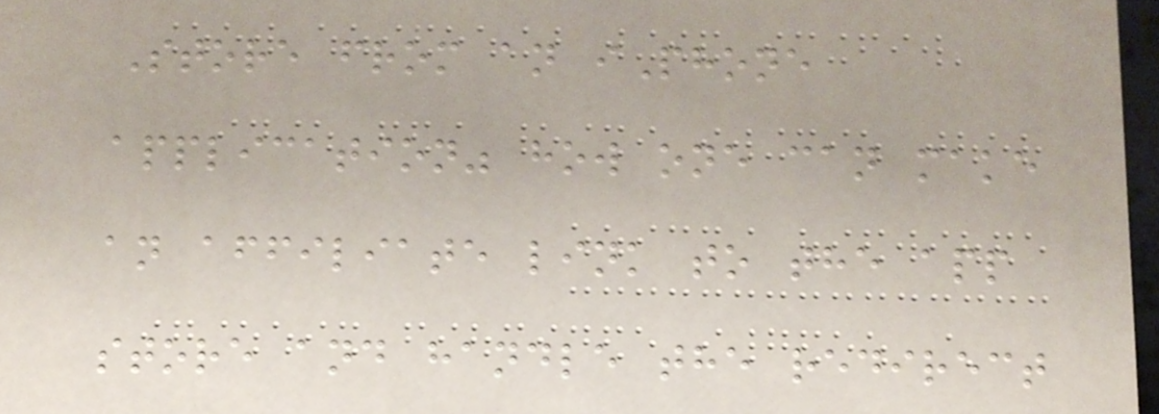Store from an iPhone
application" how one can make
an affiliate link to the app
store and handle the redirect
